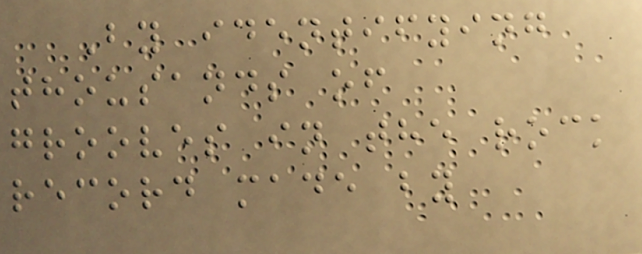By identifying
thousands of
grooves in the rock
record made by
